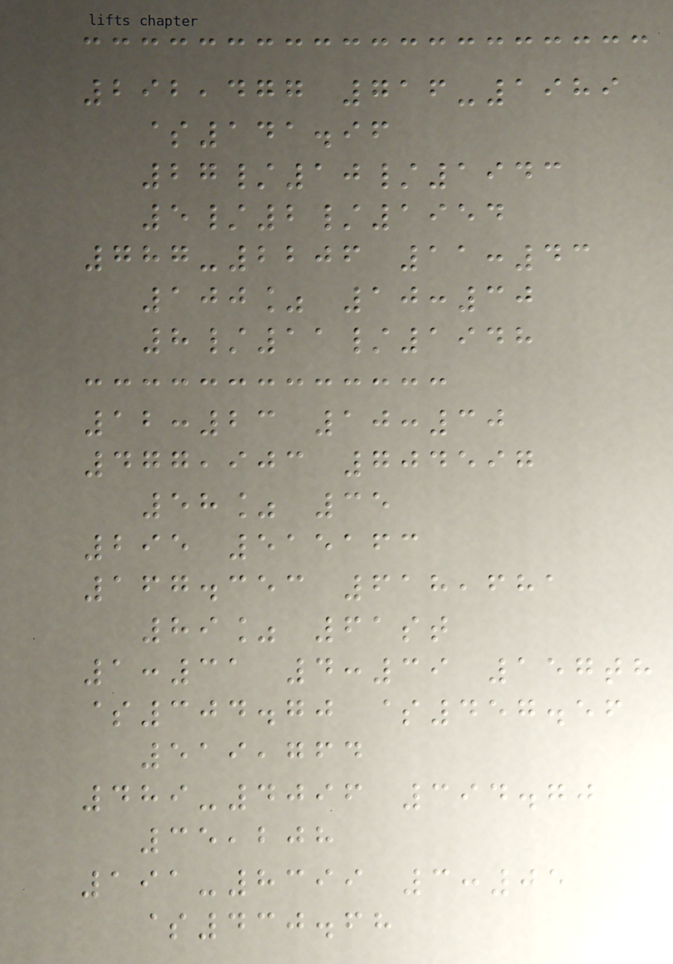292,477 716-1989
$141.96
27/10/1943
5/2/1954
787-2206 11:43
100% 10:30
8/11/1948
12:23 10:30
477,903 704597
58% 35
295 515163
167.353 618,681
89% 61st
1:31 4:39 157th
$304.70 $457.56
519,764
489-4096 394.70
35,208
191-8399 3:05
$430.68
